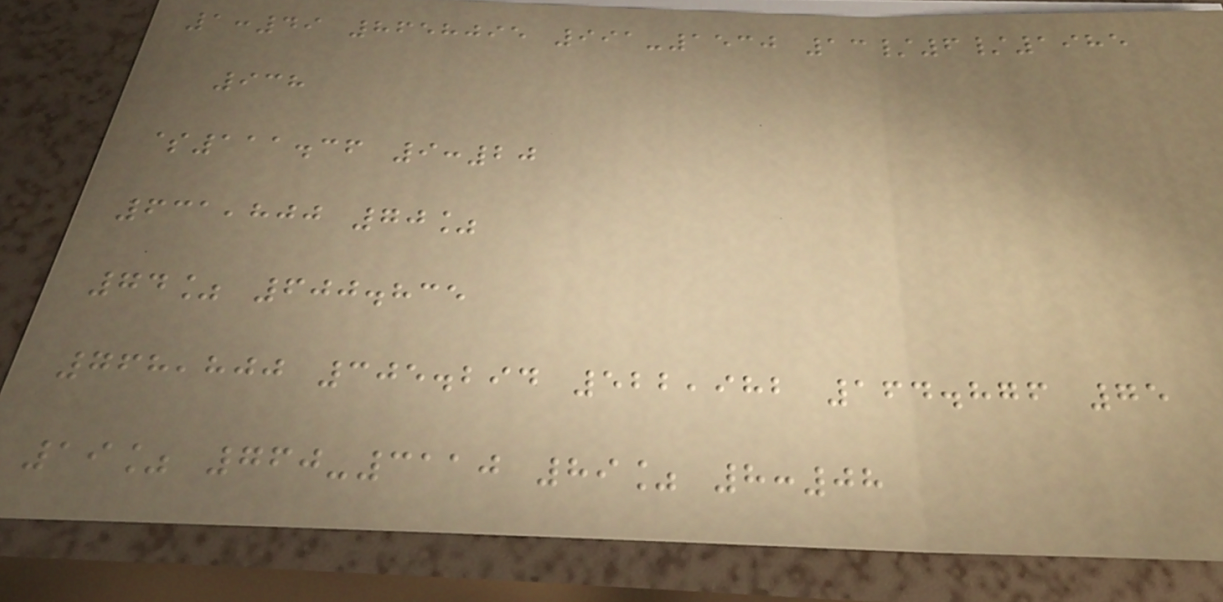1:49 8658095 991-1530 13/6/1985
938
$111.36 9:20
631,800 70%
74% 600.835
768,800 305.294 522,982 164.876 75
19% 760-3110 89% 8:08
